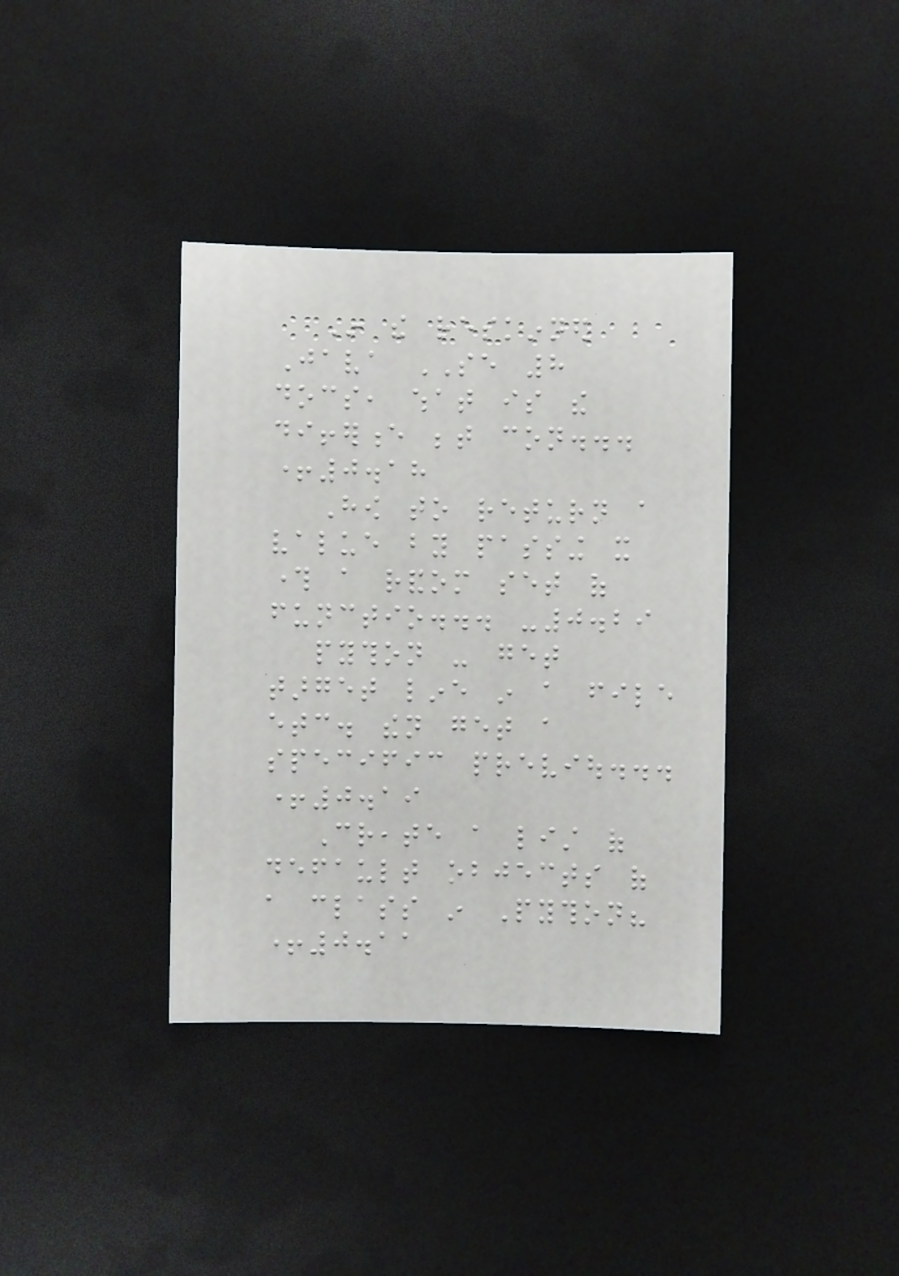In the reskinned
Java SE 8
docs, what is the
difference between con...
+0.18
How to return a
value by passing it
through a random set of
functio... -0.29
python - get
target line in a file
etc. then get a
specific previou...
+0.19
Create a list of
default objects of
a class in Python?
+0.11
